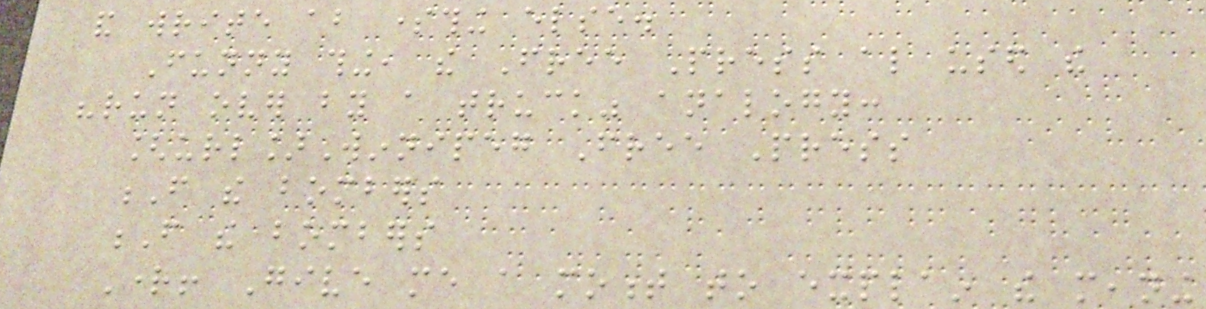and write about something else.
Funny thing, the Free Press also used the
"run over by a truck" analogy:
[url]Winnipeg Free Press
F the bombers
F the bombers
Right! Give me a moment to explain the meaning
